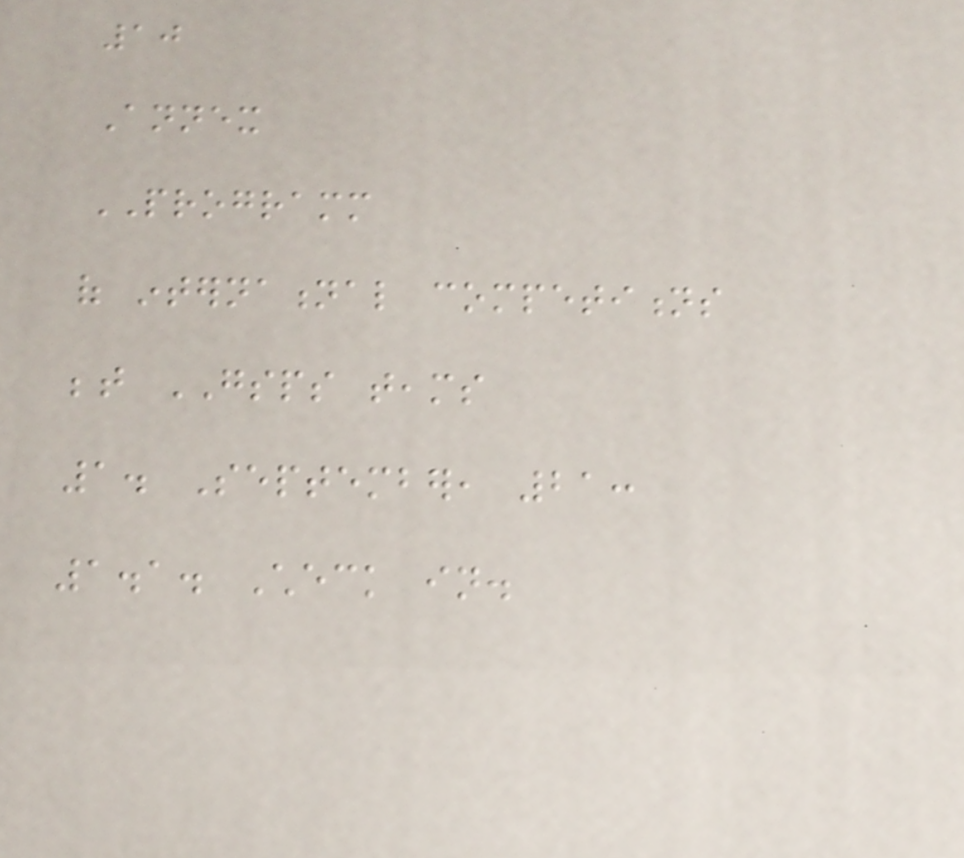10
Annex
PROGRAMM
of international competitions
between GSPS teams
1. September, 21:
1.1. Check in.
